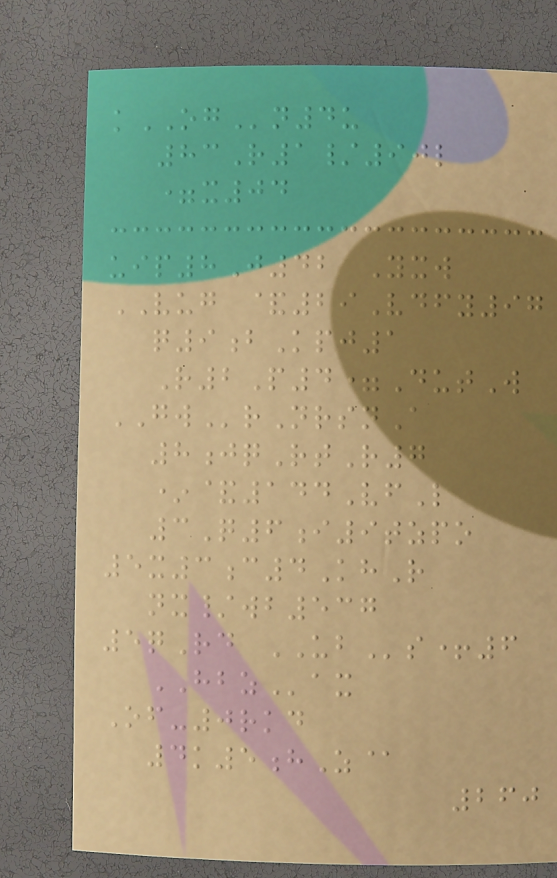kOGn4u
83R1/90l
=x04
uip8J42 Yxw
VUG &29Vdfy97
q9bKpj1
R2P4=DutW
GWrNrsnA
8jqRtR7
*&144VfL
3Q6i9tzpo
5x3c4KhR
nx/wb537
5qRd UBs+6
HBZax
Of-0rkd
4k5hZ@
260
